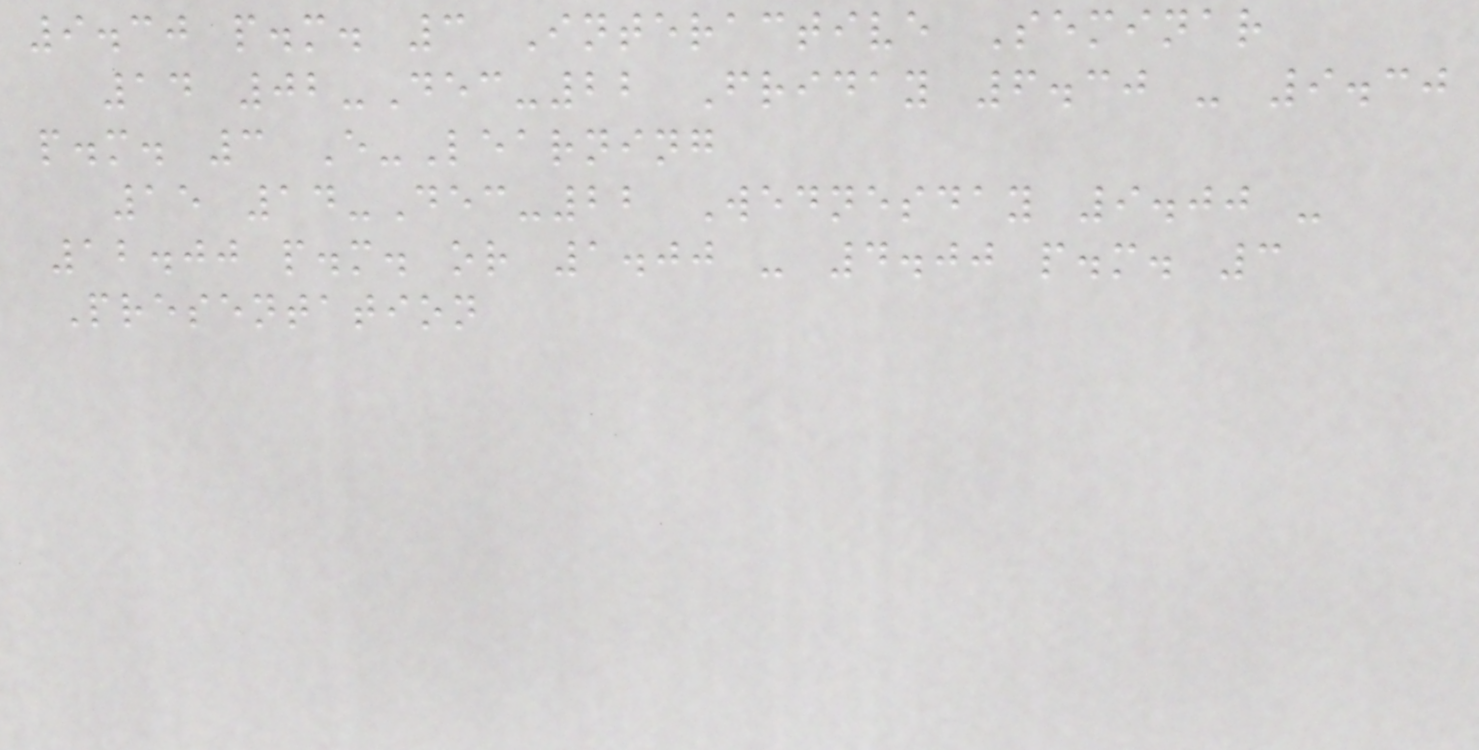9.30 p.m. 3 Interactive Seminar
14 02-Dec-22 Friday 6.30 - 9.30
p.m. 3 E-Learning
15 14-Dec-22 Wednesday 9.00 -
12.00 p.m. or 1.00 - 4.00 p.m. 3
Presentation
